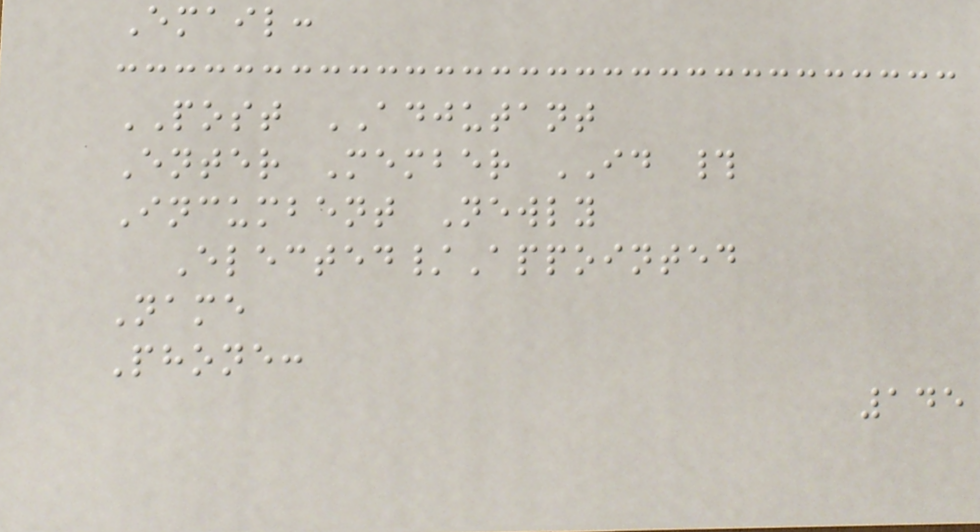Email:
POST ADJUTANT
Enter Member ID #
Incumbent Newly
Elected/Appointed
Name
Phone:
145
